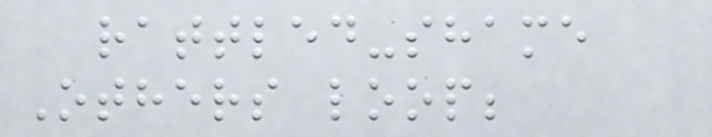rattled-shame
Others loop;
